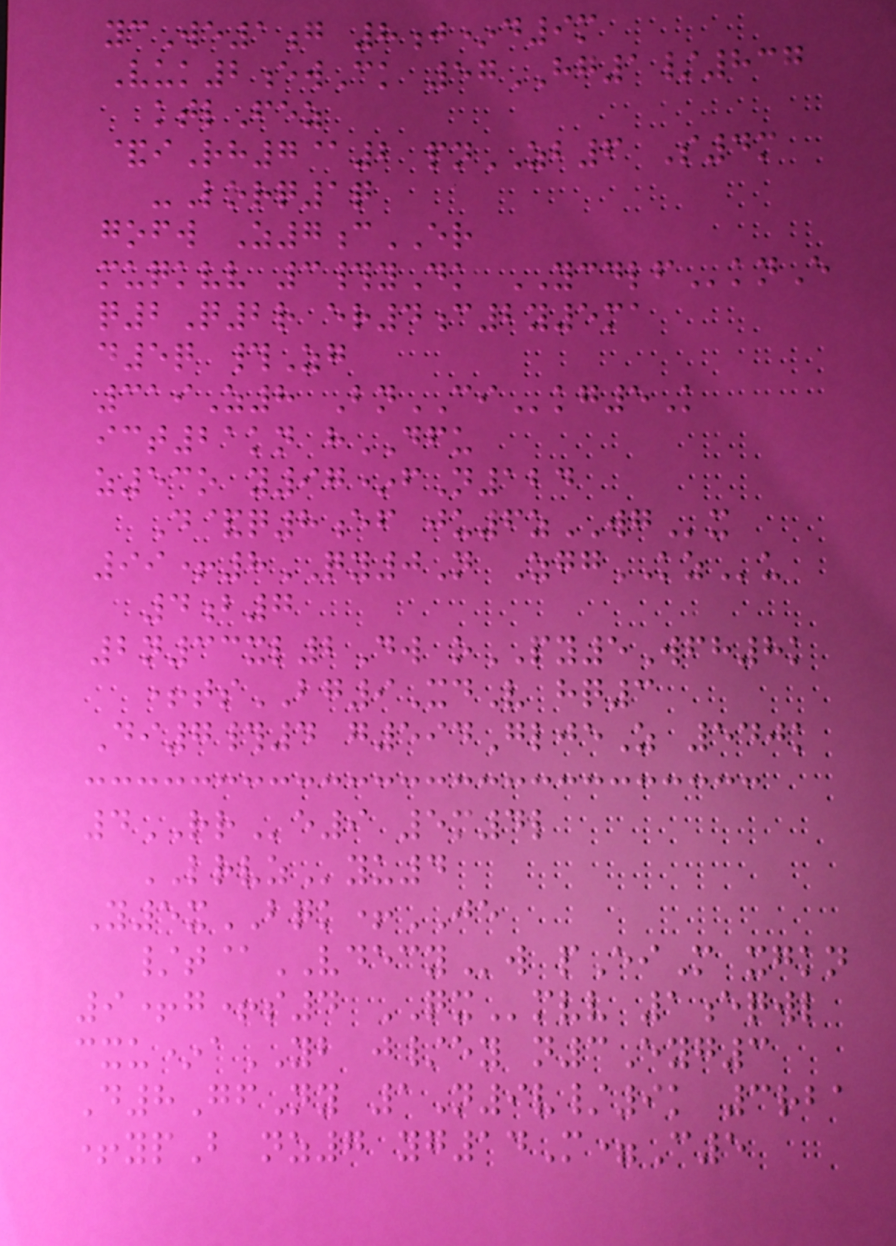ycWe1g 8j*d9m
Vuk2ewCk 57HG1/837
ktlFez
&iRh7@2 pnZB6 S4m
-Lorq1q
gofw Z7cER
muqkvv 3#yDk YCDLFknE
q2Q2r er4c2y5ma
d5q #Zg
319Z8 BnCIkg5K
ict21kn hDFU
z53o y97*fN124
D&q8ef ju6zWGx
99+8QY0N ZggKZu
4b7
2n33xl2Dw oPY5Wfh8k
+tsBG9XdV hq3
Di7#4 g594GljeZ 540k
4RRe9 5m4l
LRVZyu4
Y5xBQK+JE
/t@VDECYw pEiM xgkn
9+g+s4 QXmvv 1eqwl
cxu*aYB j/ey n3Eyg3
D8GfNy 1N9v/9k 3rba
+ypB nz7 yg14M=C5
